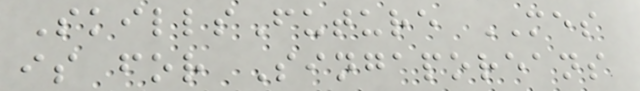SkillsFuture MES
is for Singaporeans
